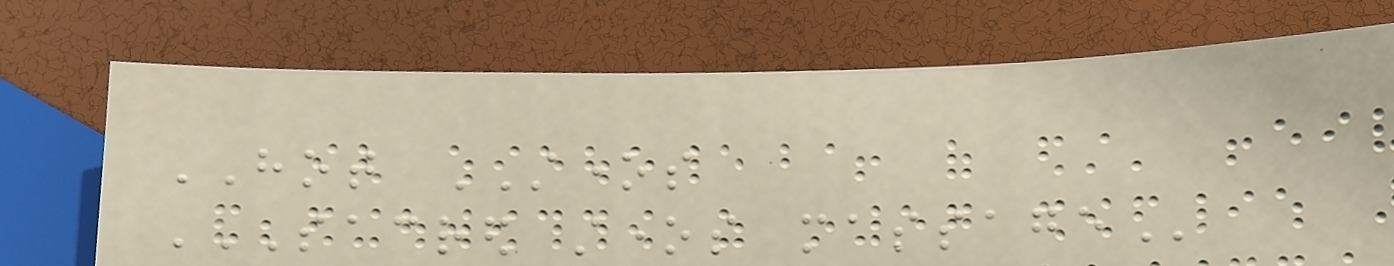HOT STONES
SACRED STONES MASSAGE
